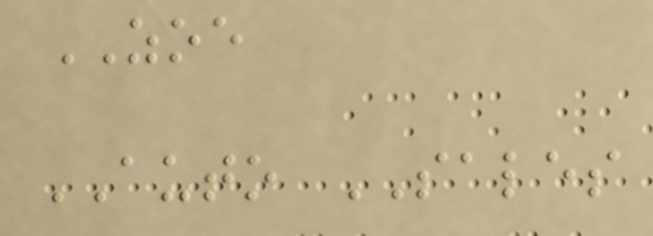ZOE
AUTO SALES
